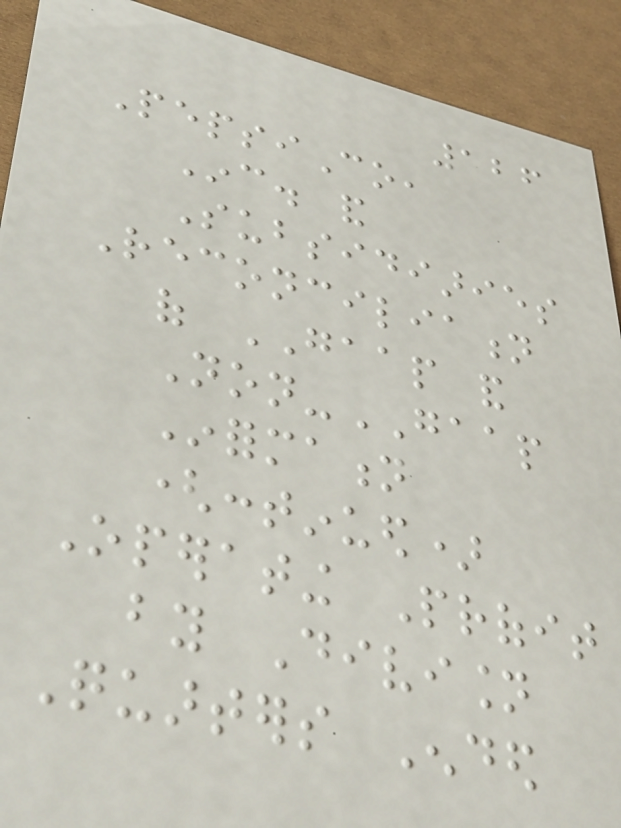126
PepsiCo,
Inc. and
Subsidiaries
Reconciliation
of GAAP and
Non-GAAP
Information
(continued)
Operating Profit
by Division
Quarters Ended
